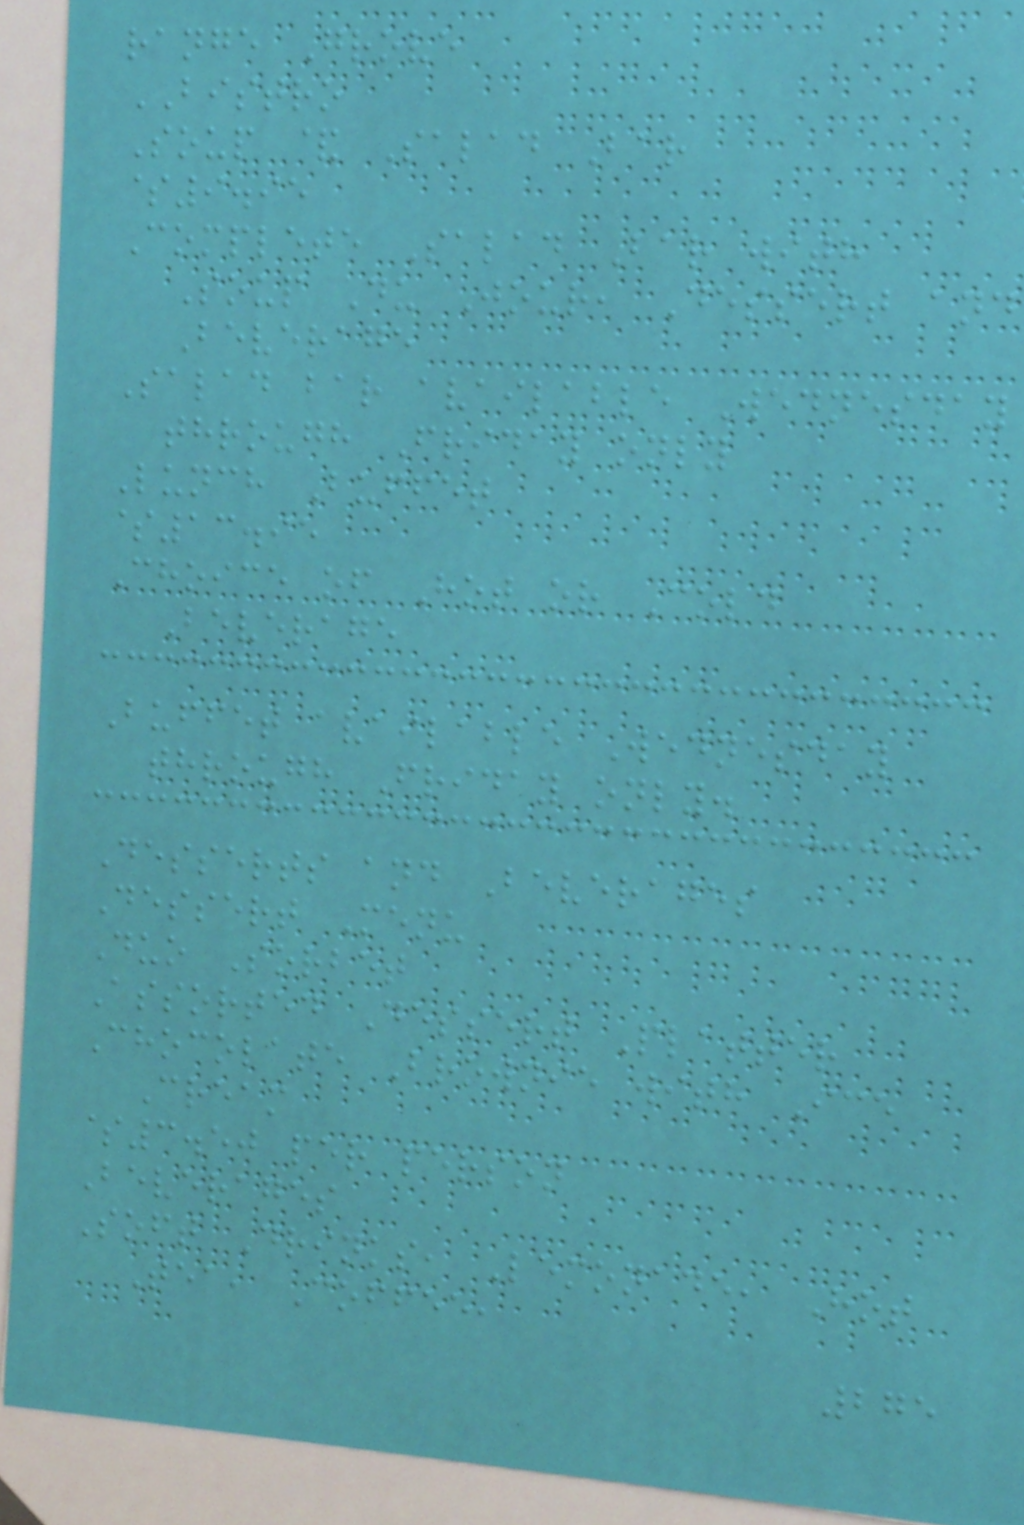range Grove
BISTRO
Soup & Salad Bar
$9.95
Complete Salad Bar with
Soup Du Jour, Dessert and
Beverage
Salad bar available Wednesday
through Friday only
Lunch Buffet
$13.95
Choice of Hot or Cold
Beverage
Buffet available Wednesday
through Friday only.
Desserts and Beverages
Dessert Menu
Duo Sorbet
Assorted Dessert Platter
Chocolate Brownie with Ice
Cream
$3.50 per person
Beverages
Soft Drinks, Lemonade, Hot
Tea, Coffee,
275
